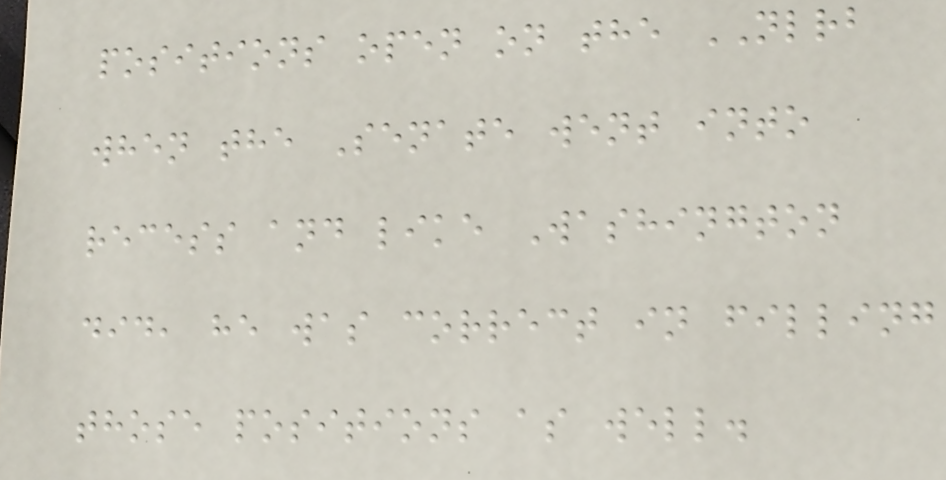positions open on the NLRB
when the Senate went into
recess and like Washington
did, he was correct in filling
those positions as well.
